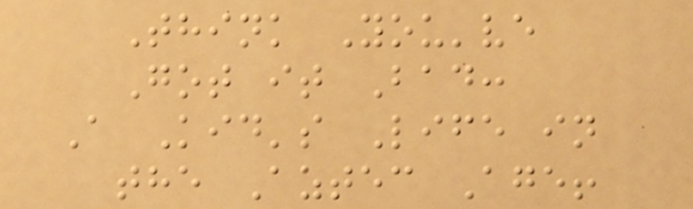Think You've
Got it Bad:
A Kid's Life in
the Aztec Age!
